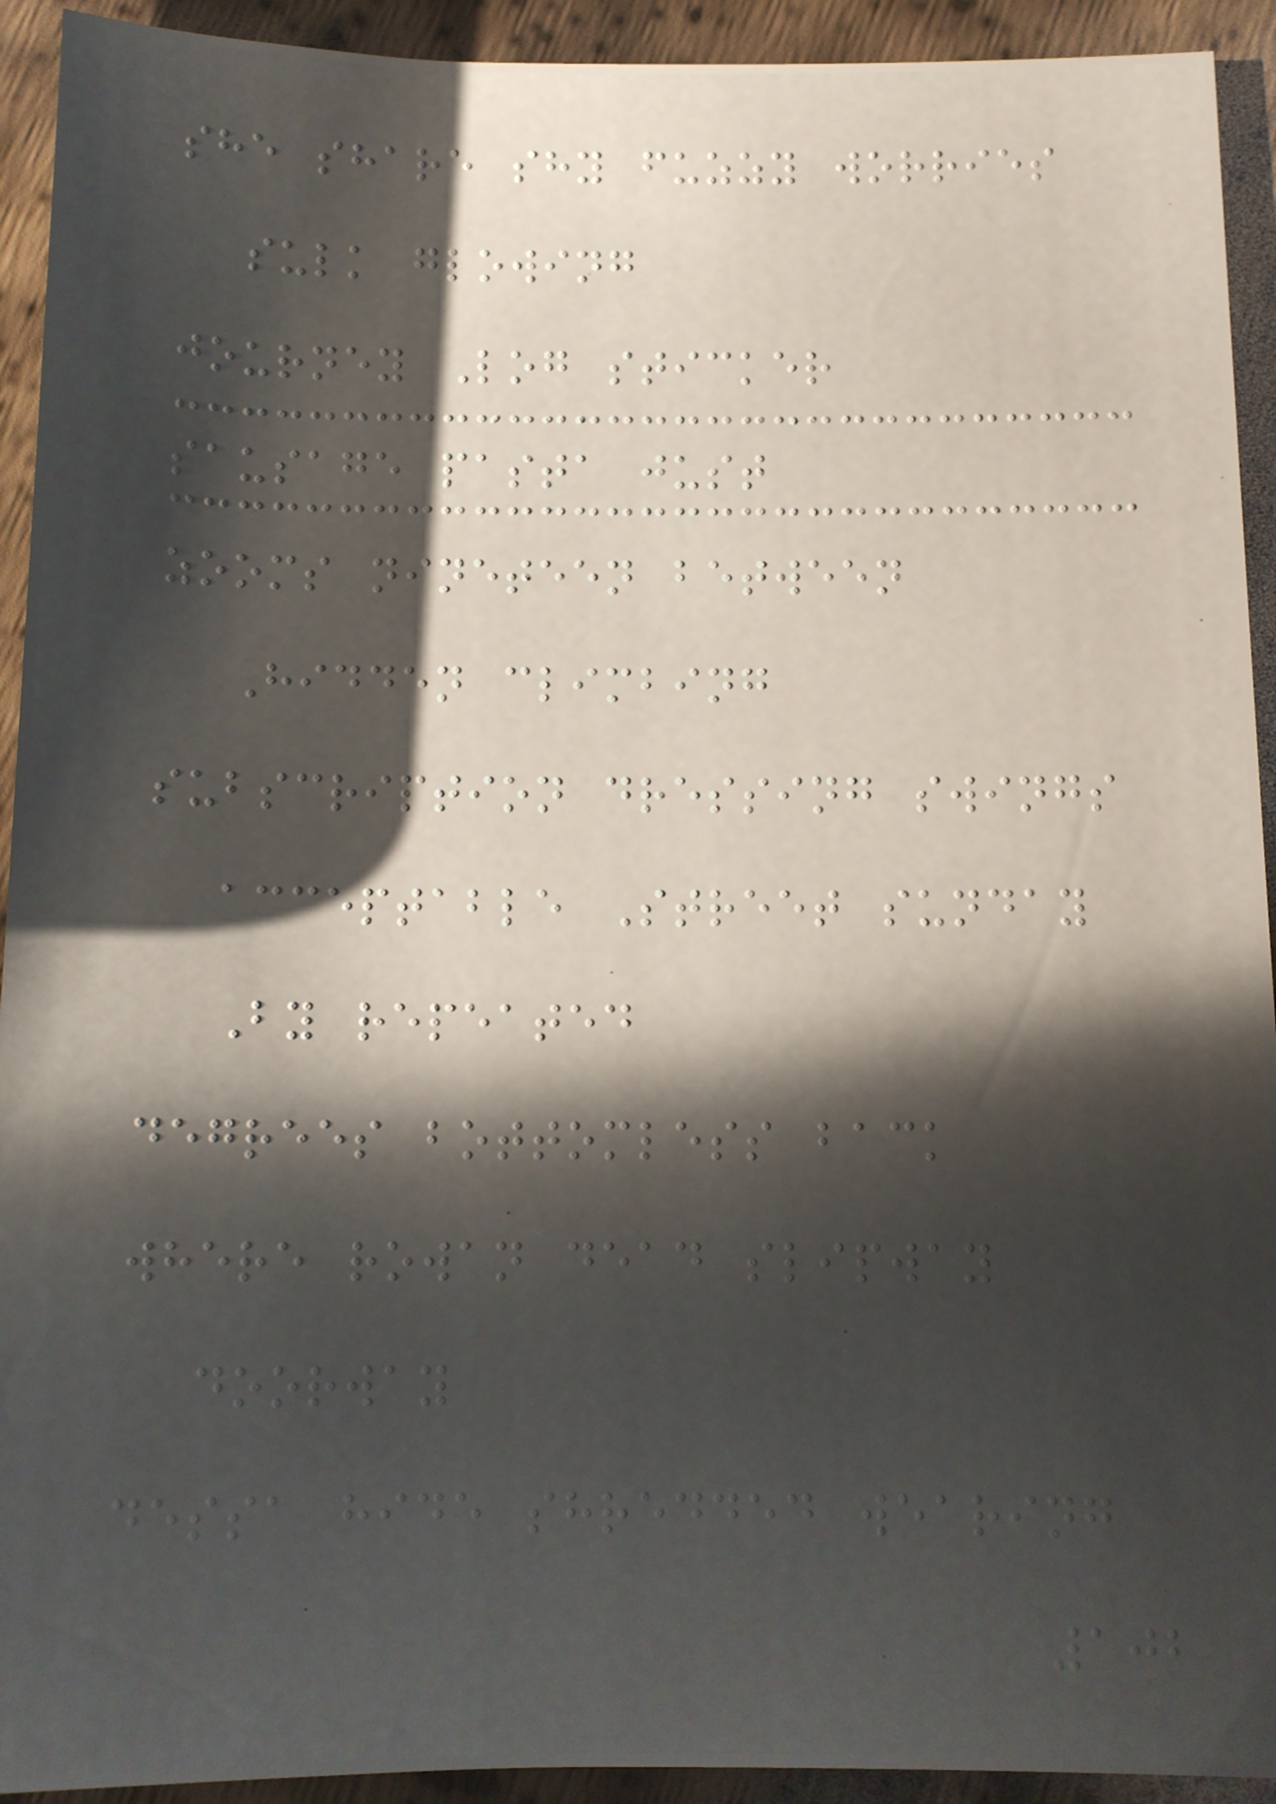she share shy fuzzy worries
sulk glowing
journey Log sticker
sausage pasta just
zooms nineteen between
Hidden climbing
subscription dressing swings
acceptable Street sunday
By repeated
degrees bottomless back
where rowan dead slipway
doorway
dessa hide shredded wearing
102
